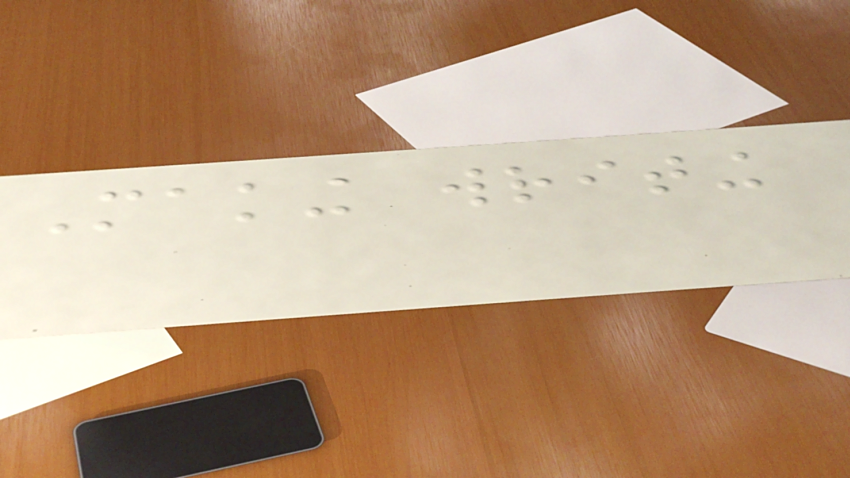Making writing
